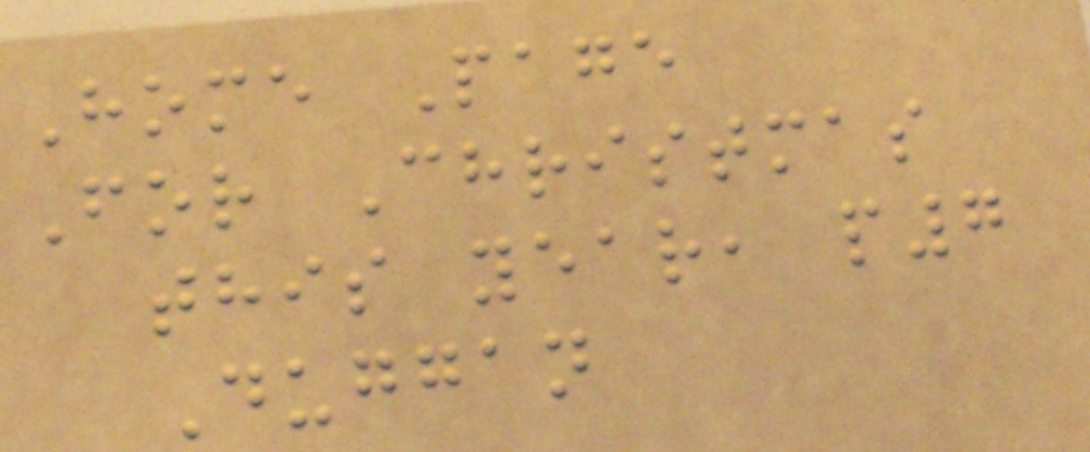Home Page
For Christmas
this year, p7
Duggan
